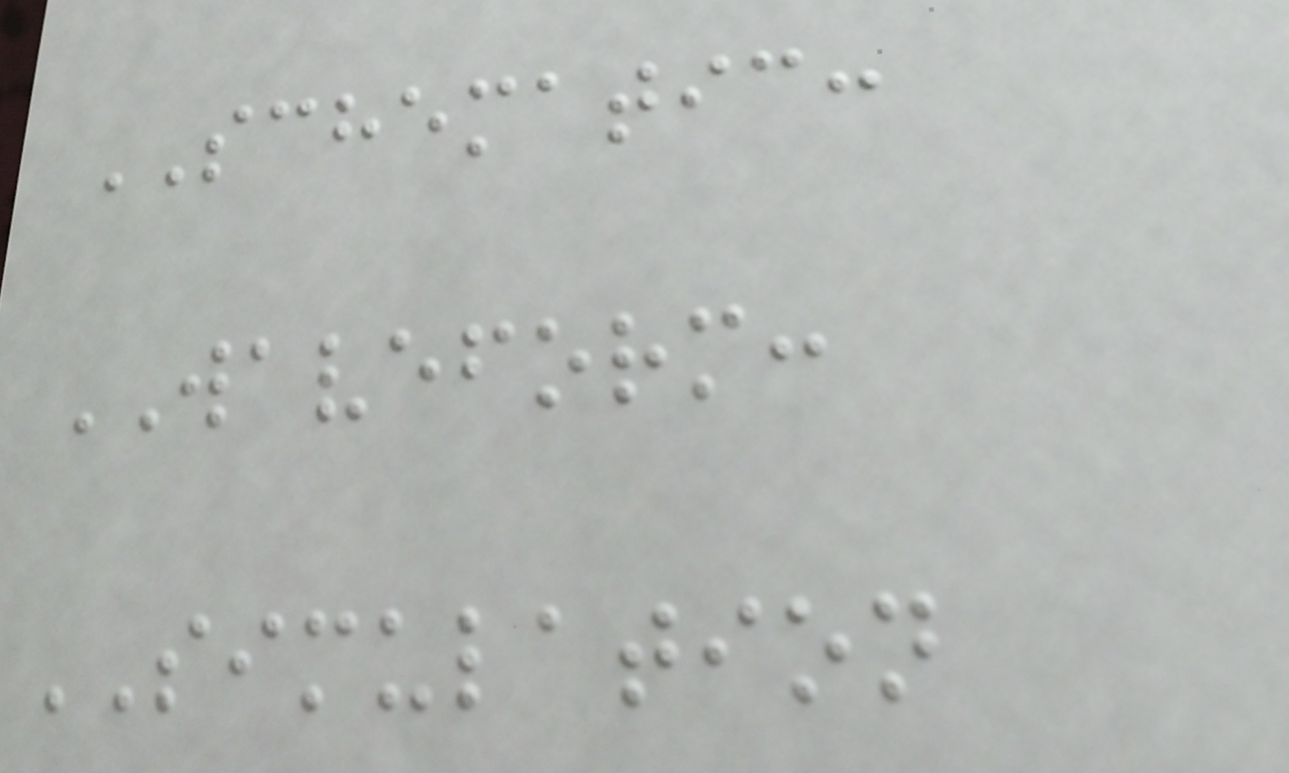SCHEMATIC:
WAVEFORM:
SIMULATION
